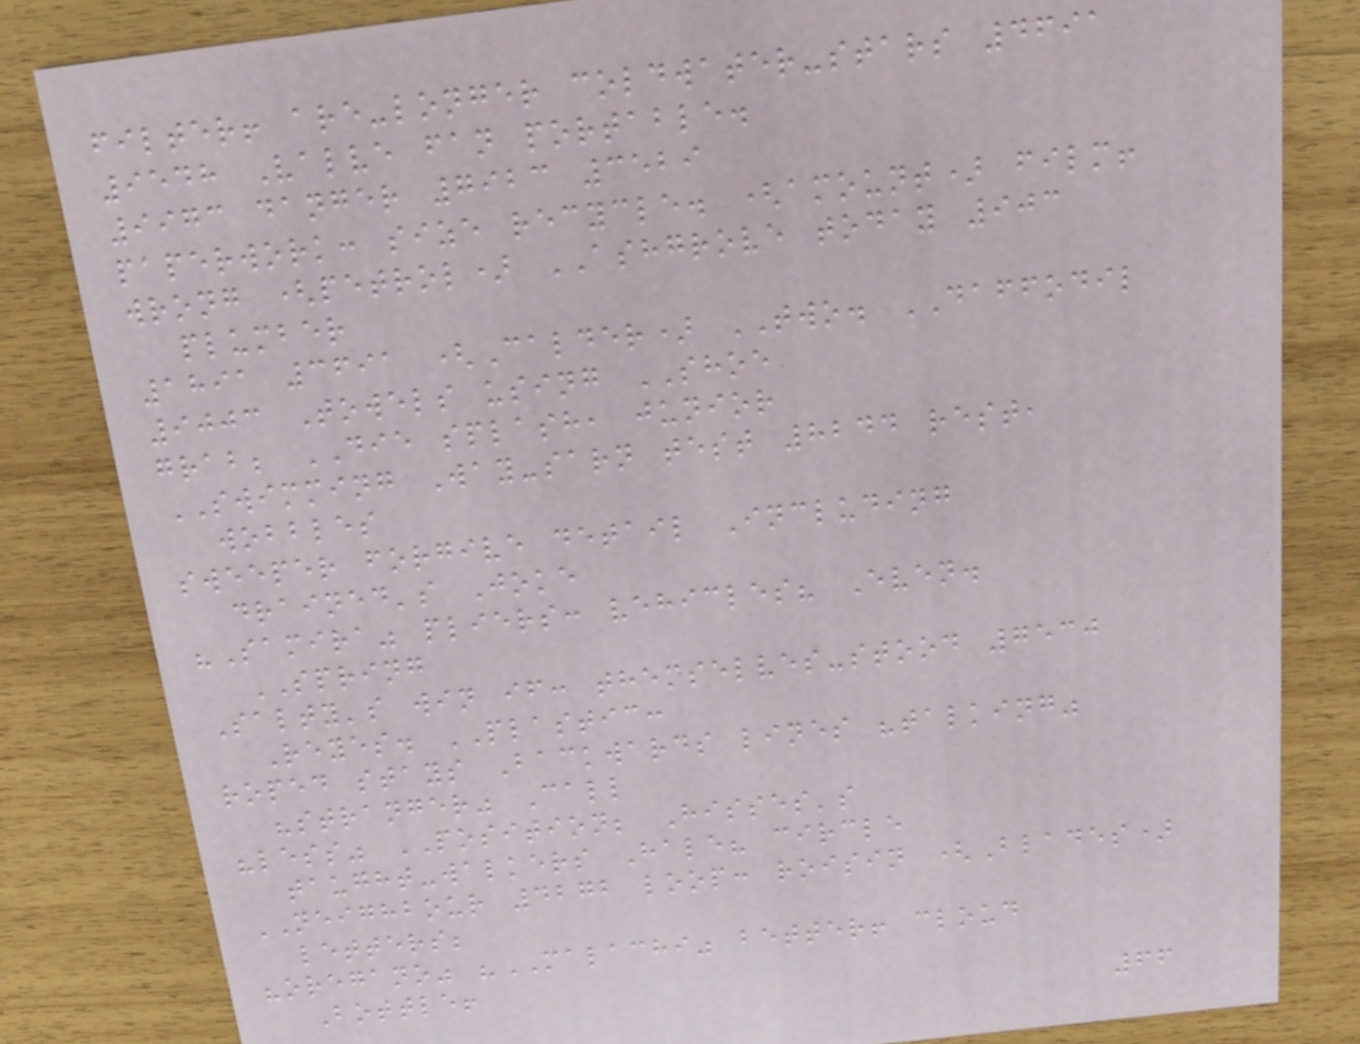filter! are-longer coldwater-stars 4691
9548 Valve fan portable.
9973 danger 7923 3529
paperwork: size recycle. (amount) film!
wrong (petrol) ASHGROVE today 903
plumber
1891 3691 (Calder) TWO. DAFFODIL
9003 Towels using SHOE
grab; DIE splash, junior
SWIMMING Way-sarn test 8244 rest,
wobbles
sweeper forgive detail Including
drained's Joke
"Samira" pliers: vehicles? Even.
SPRING
Salty's win if: themselves-stood 7530
Reyes. PLASTIC:
roped stays Backwards lines "talking"
"stranger" Call
"less" POSITION; Hisses's
taught-walkers Hale? circle
NEIGHBOUR 4272 loop: roisin (Blades)
letters;
"oregano" "MALACHI" better! cloud
Bottle!
66
